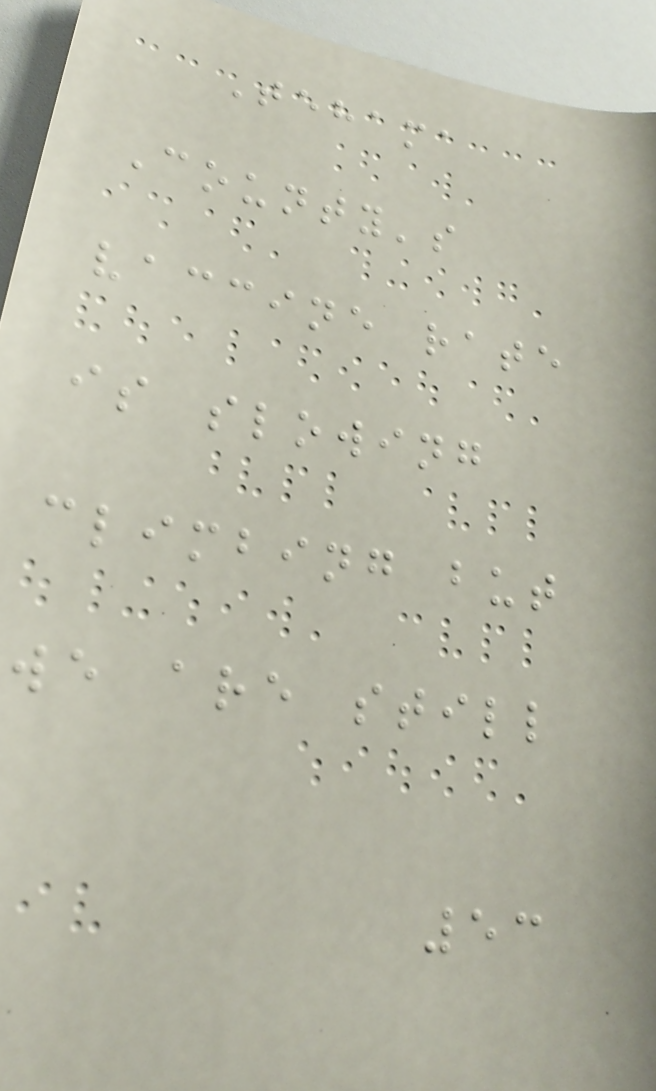Tehama
County's
vaccine rate
is slowing
climbing but
we are still
53
